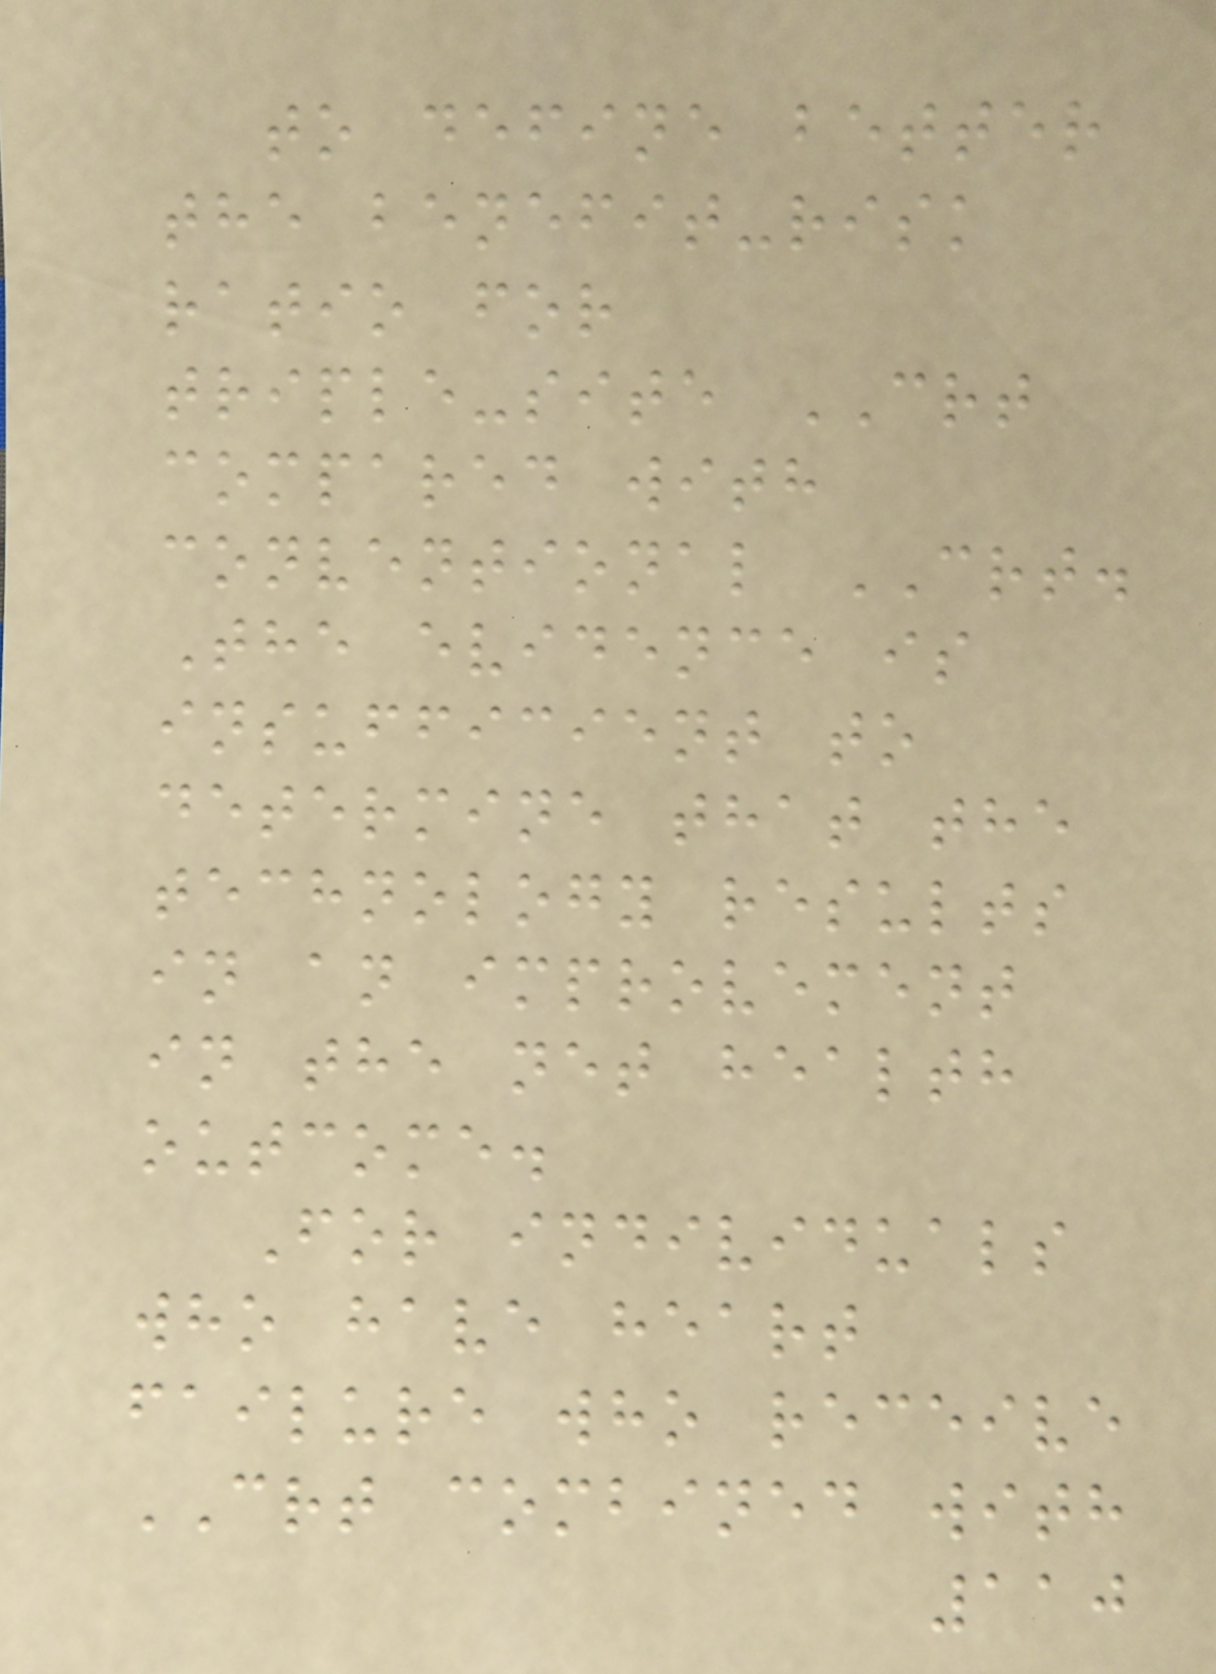to define better
the benefit-risk
ratio for
triple-site CRT
compared with
conventional CRT.
The evidence is
insufficient to
determine that the
technology results
in an improvement
in the net health
outcome.
For individuals
who have heart
failure who receive
CRT combined with
110
